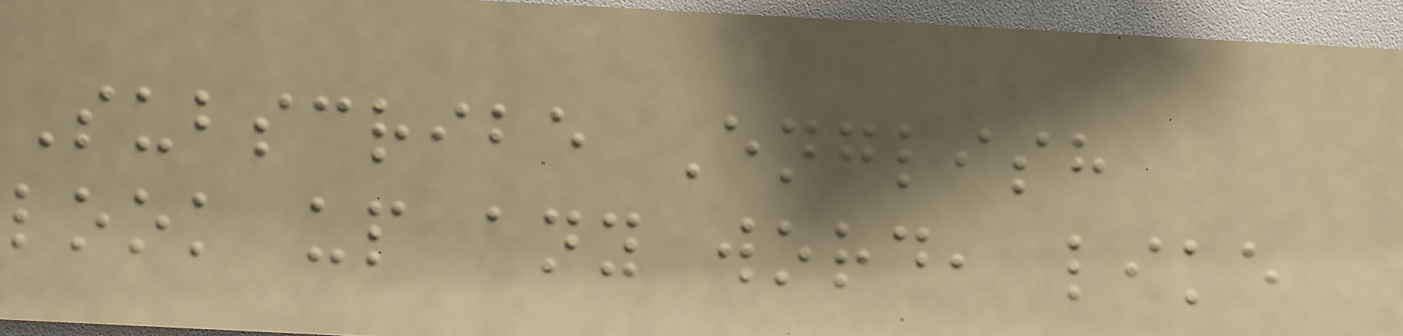Subscribe English
look up any word, like
